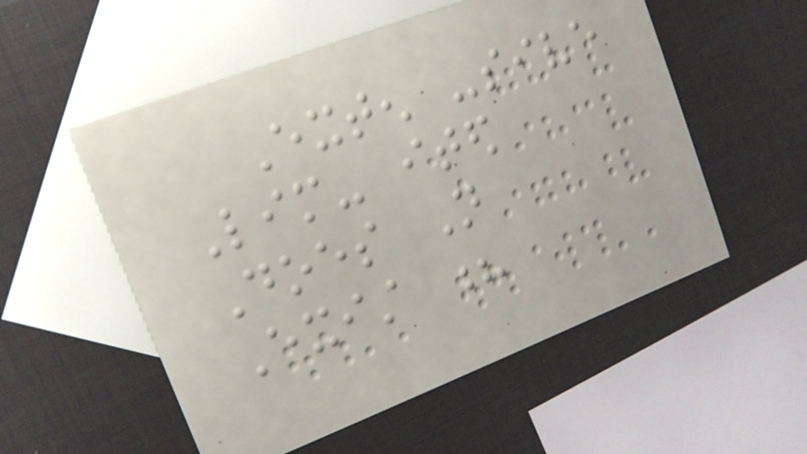Exten -sive
Lim- ited
Does Not
Exist ?
